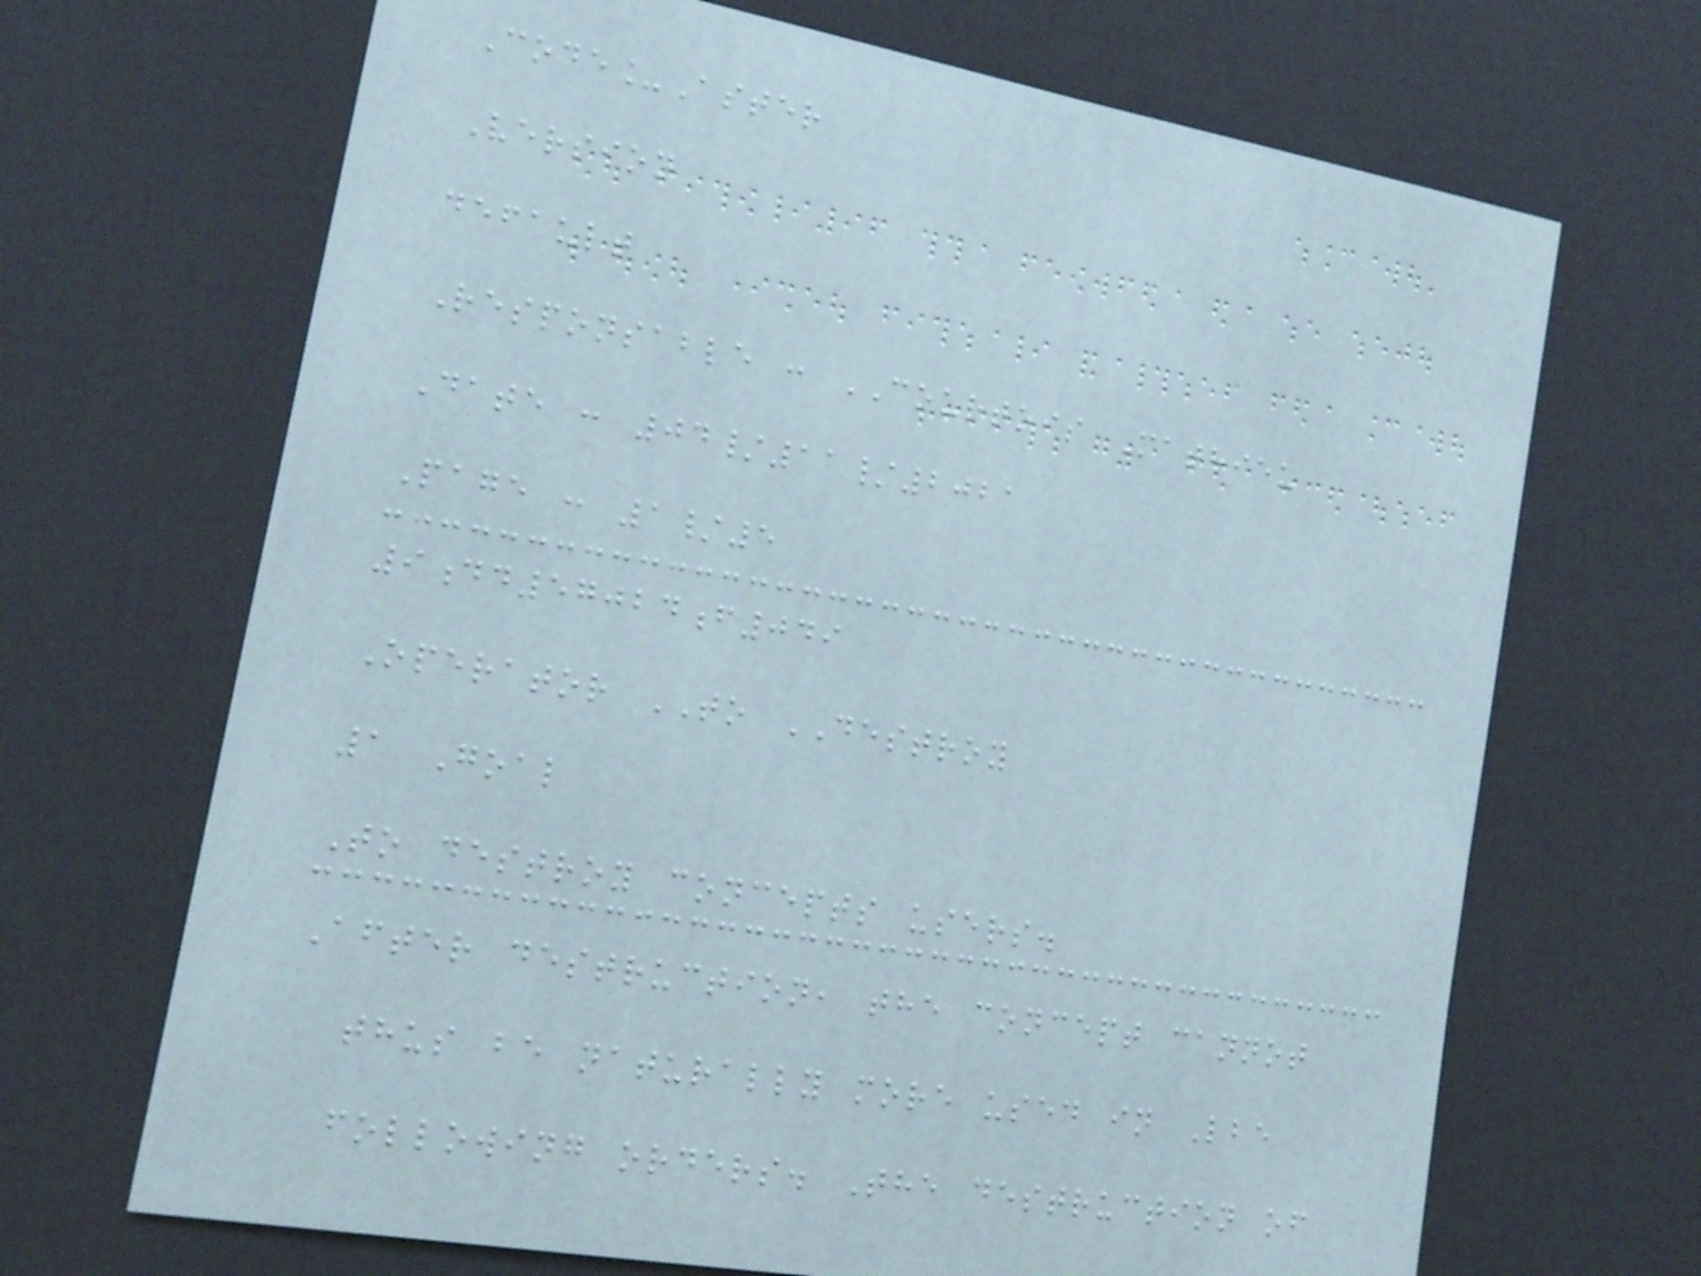Code_Aster
Version
default
Responsable : COURTOIS Mathieu
Date : 04/11/2021
Page : 1/5
9dd57024f049
Operator TO DESTROY
1 Goal
To destroy concepts users.
After destruction, the concept cannot
thus be naturally more used in Lbe
following orders. The destruction of
